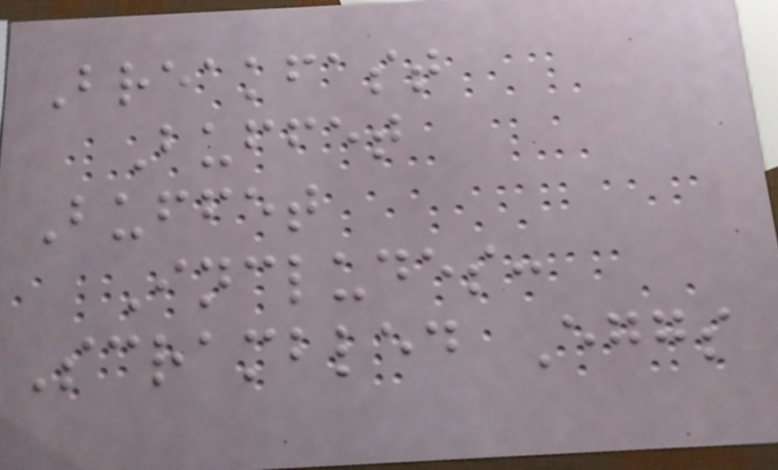Breakfast
Buffet
Buffet
Includes:
Scrambled Eggs
